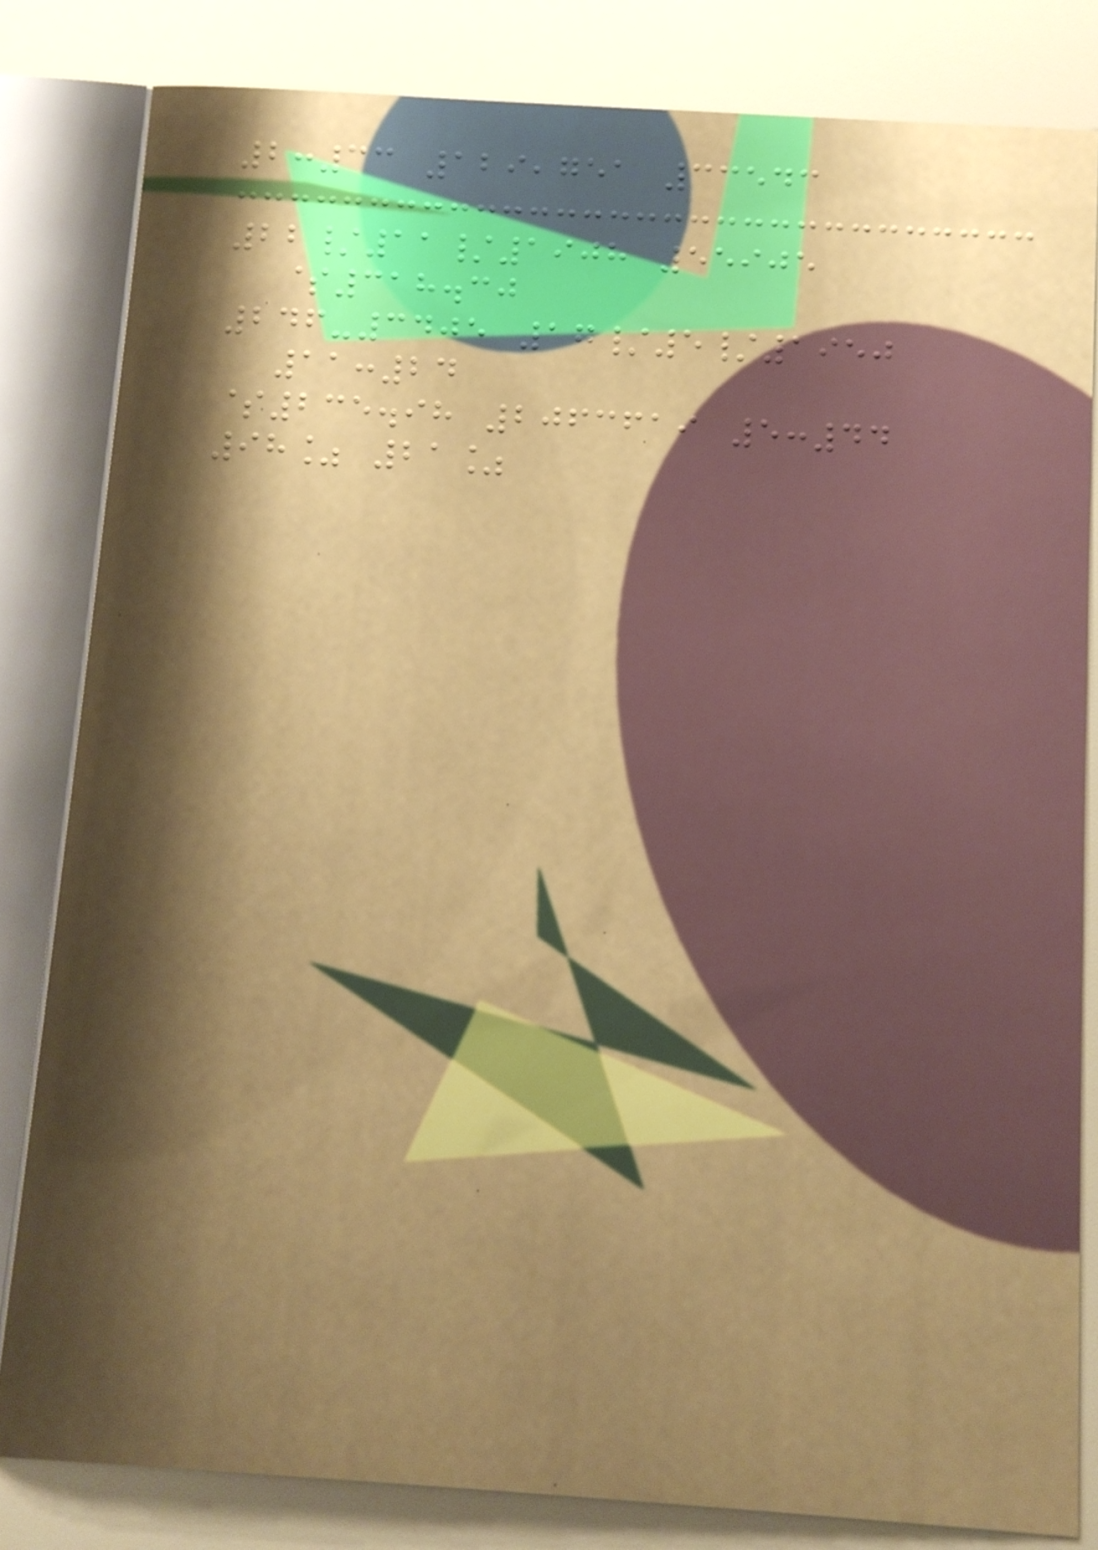2:33 129,751 33543
22/11/1908 55905
$318.30
246-3405 17/5/1950
11:24
$235.98 2063619 5:44
98% 21%
